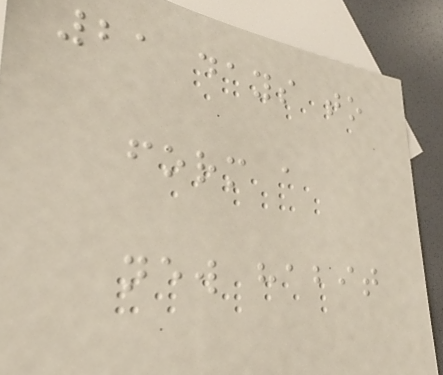21 days to
form a
new habit
